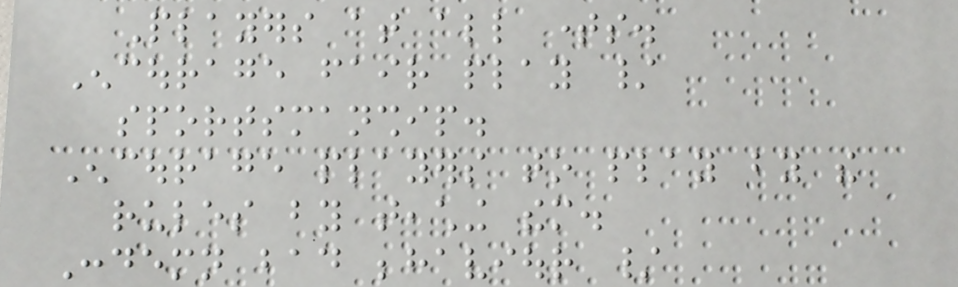Players at all times.
Encourage fair play /
sportsmanship.
Encourage players to play by the
rules by teaching them.
Condemn bad behaviour /
